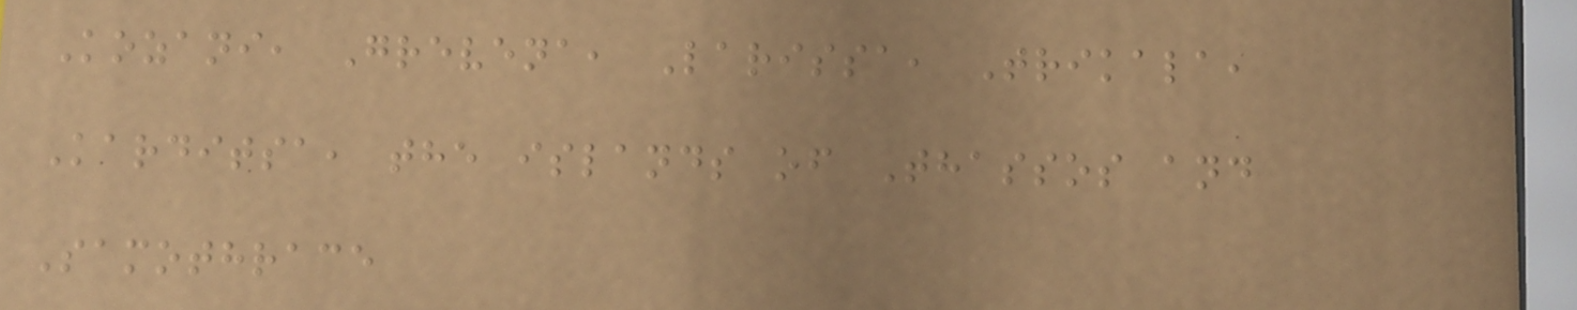Kozani, Grevena, Larissa, Trikala,
Karditsa, the islands of Thassos and
Samothrace
